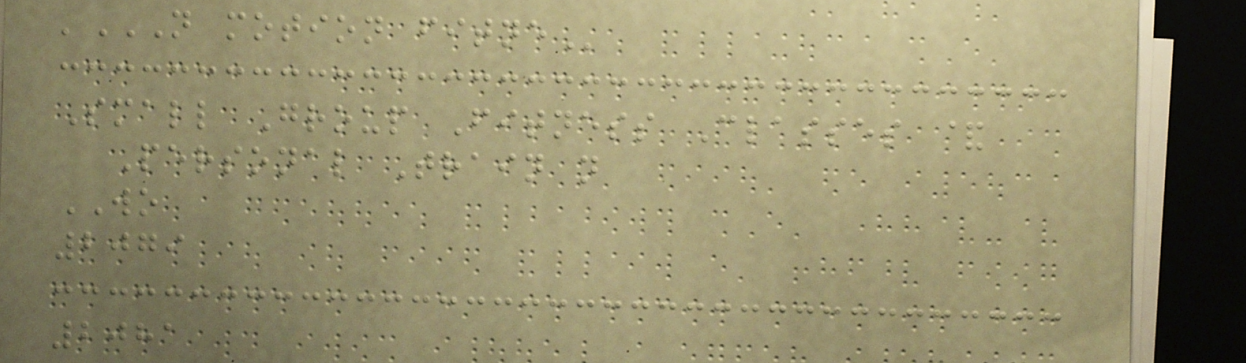'N MOTION FITNE
Small Group Fitness Classes &
Personal Train n
WO
2079
2081
